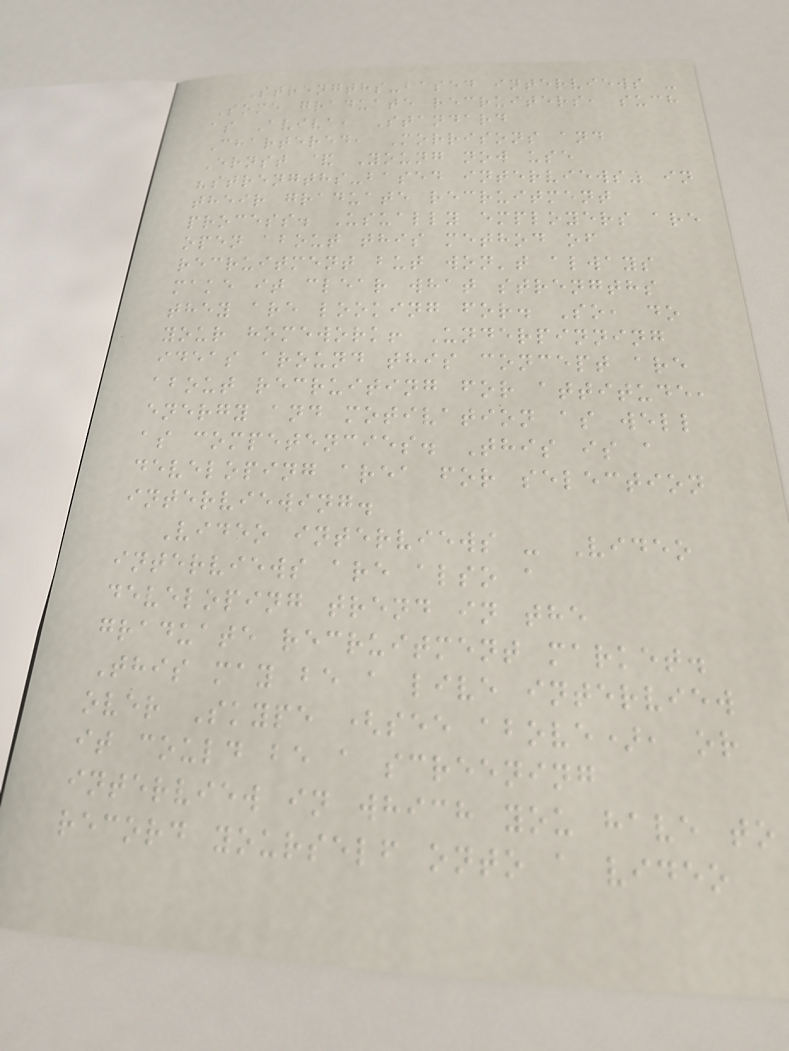Strengths-based interviews -
Some graduate recruiters, such
as Aviva, Standard
Chartered, Morrisons and
Ernst & Young now use
"strengths-based interviews" in
their graduate recruitment
process. Usually employers are
open about this method of
recruitment but won't always
make it clear what strengths
they are looking for. So, do
your homework! Underpinning
ideas around this concept are
about recruiting for attitude,
energy and motivation as well
as competencies. This is a
developing area for selection
interviewing.
Video interviews - Video
interviews are also a
developing trend in the
graduate recruitment market.
This may be a live interview
over Skype (see above), or
it could be a screening
interview in which you have to
record yourself onto a video
